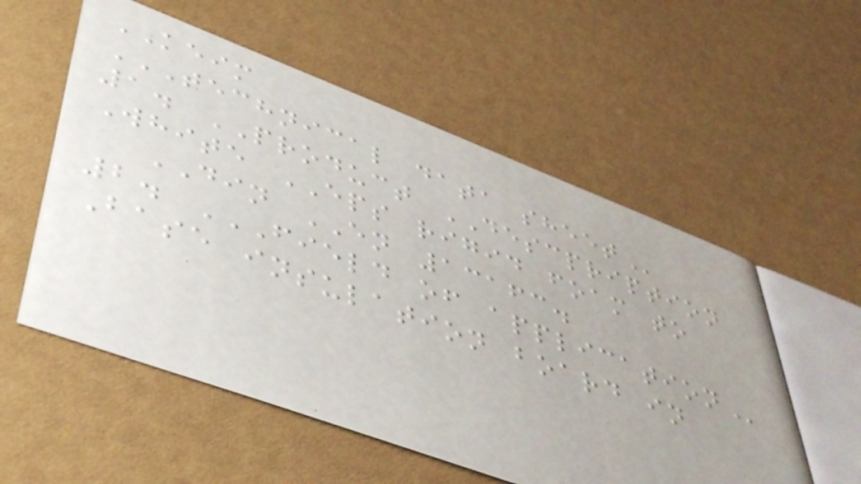KEIM
TECHNICAL DATA SHEET
1. PRODUCT DESCPRIPTION
White EPS rigid foam to
DIN EN 13163.
2. FIELD OF APPLICATION
Base insulation board in
